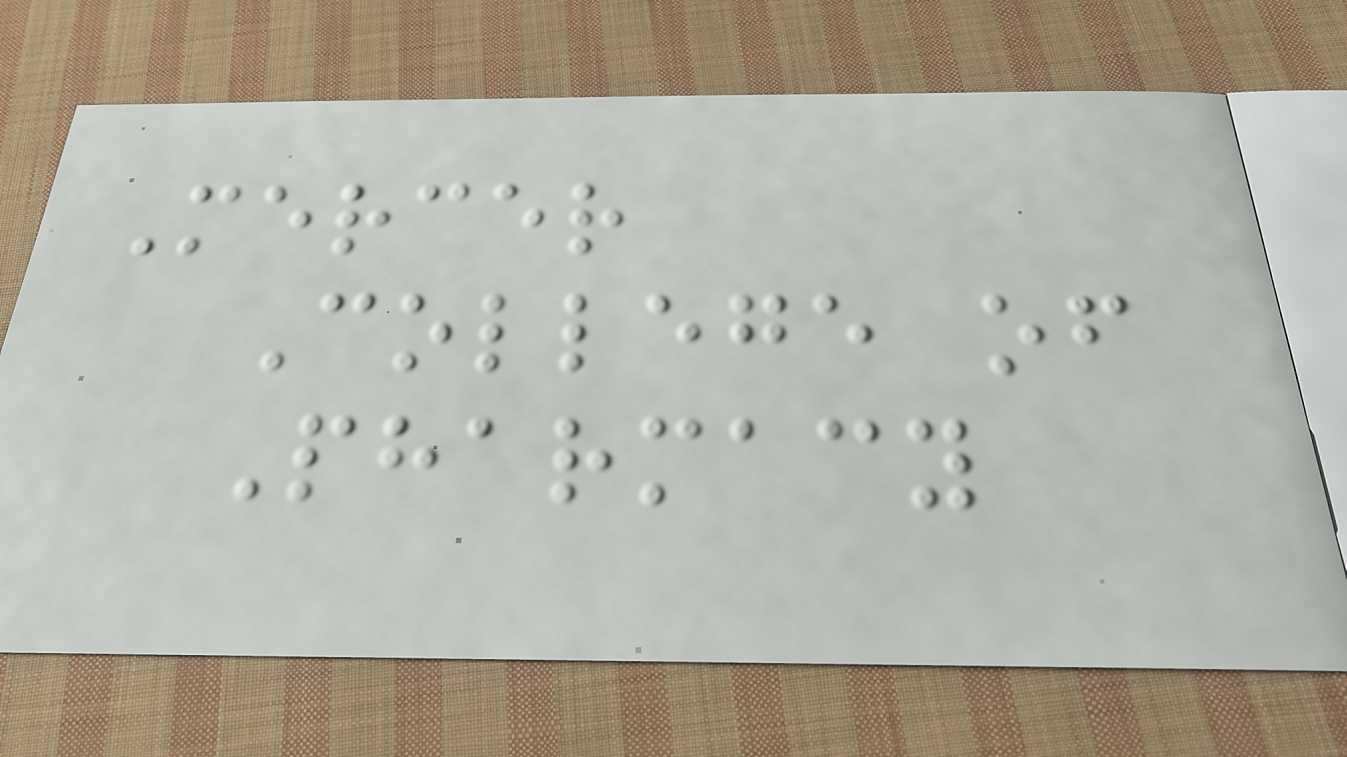Mercer
College of
Pharmacy
